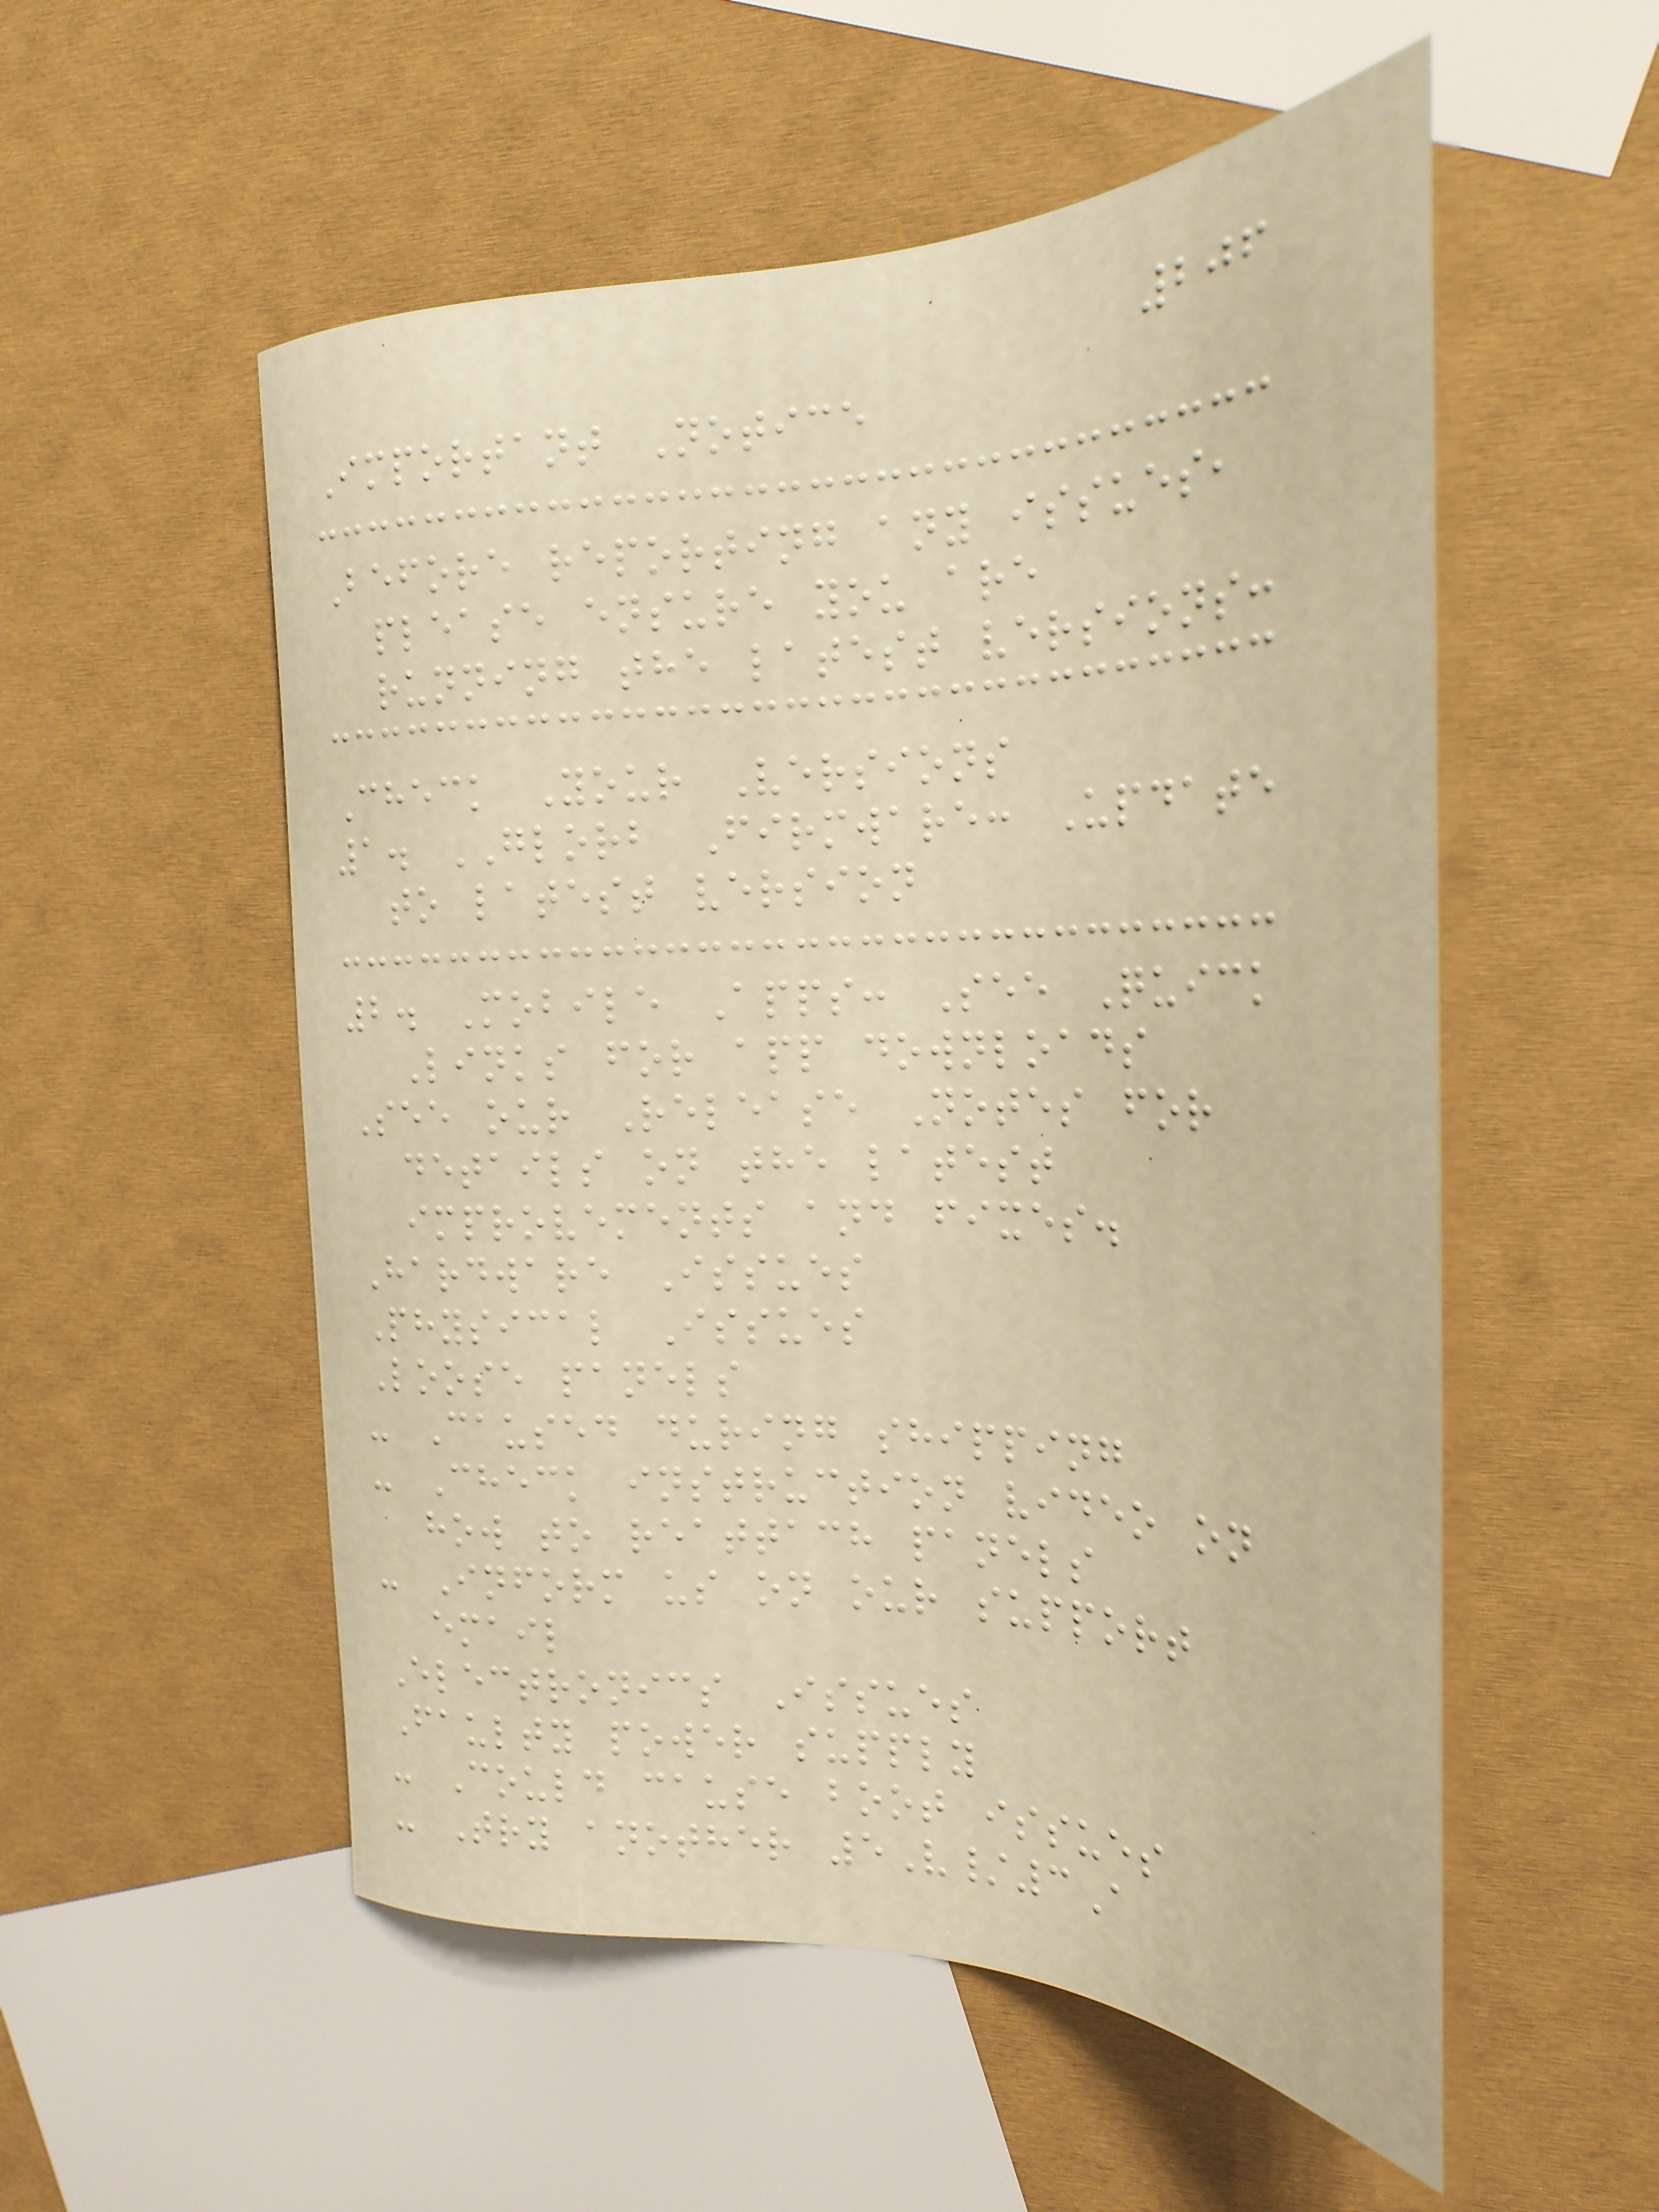206
Important Notice
Before reporting any issues,
please ensure you are
running the latest versions:
Check Your Versions
1. GLORB Firmware: Update
to latest version
2. Mobile Apps: See Quick
Links for app downloads
See our Release Notes for
details on the latest
improvements and fixes.
Hardware Issues
Physical Issues
Loose panels
- Caused during shipping
- Check instruction video on
how to reattach panels
- Inform us on our support
email
Electronics Issues
Faulty power supply
- Could cause boot issues
- Try another 5V/3A
